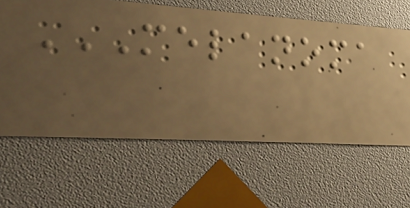MELANOMA
